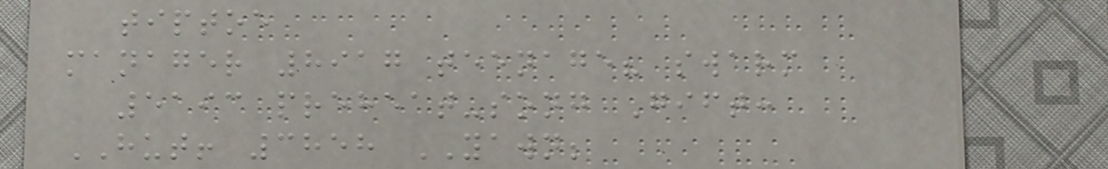tiptoe
manager 8917 teenage? swarm
5193 preheat-song Gift:
HUT! 3858 YAWN;
